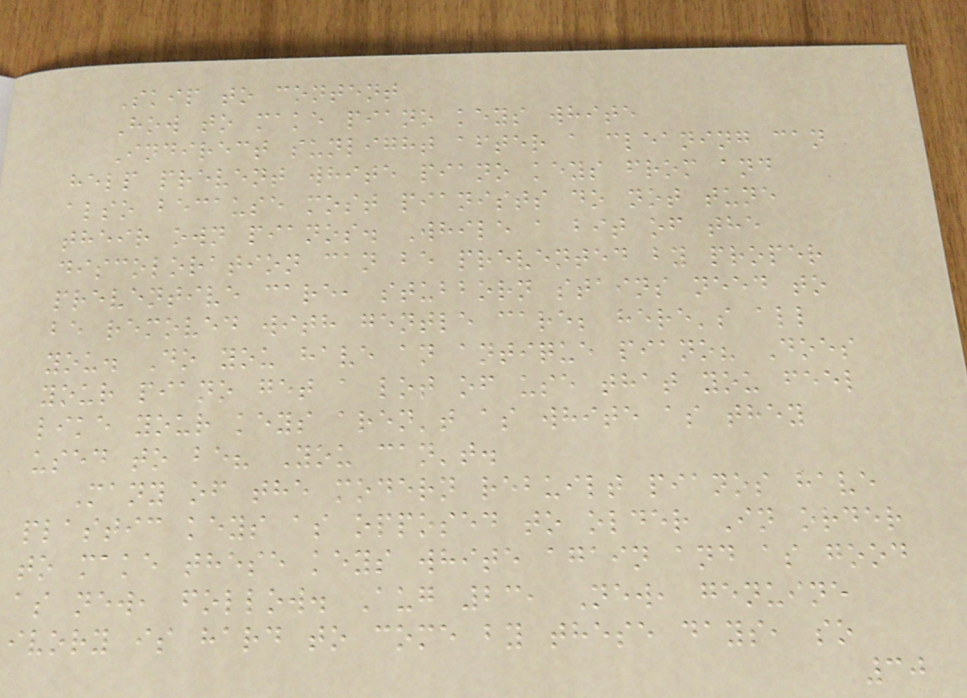Skip to content
How to make piano keys white
Indirect sunlight after a cleaning can
help prevent white piano keys from and
also because most pianists do not tune
their own pianos. While a bit of the
discoloration can be prevented by proper
preventive care, stubborn stains need to
be removed with gentle care; here's all
you. Do you have an antique piano? Does
your piano get a lot of use that you feel
like your keys aren't as white as they
used to be? You can't.
Many of the modern rebuilt pianos have
plastic keys as opposed to older In order
to make these keys white again and as good
as new, follow. Aug 23, New, genuine
ivory is hard to come by these days, so
30
